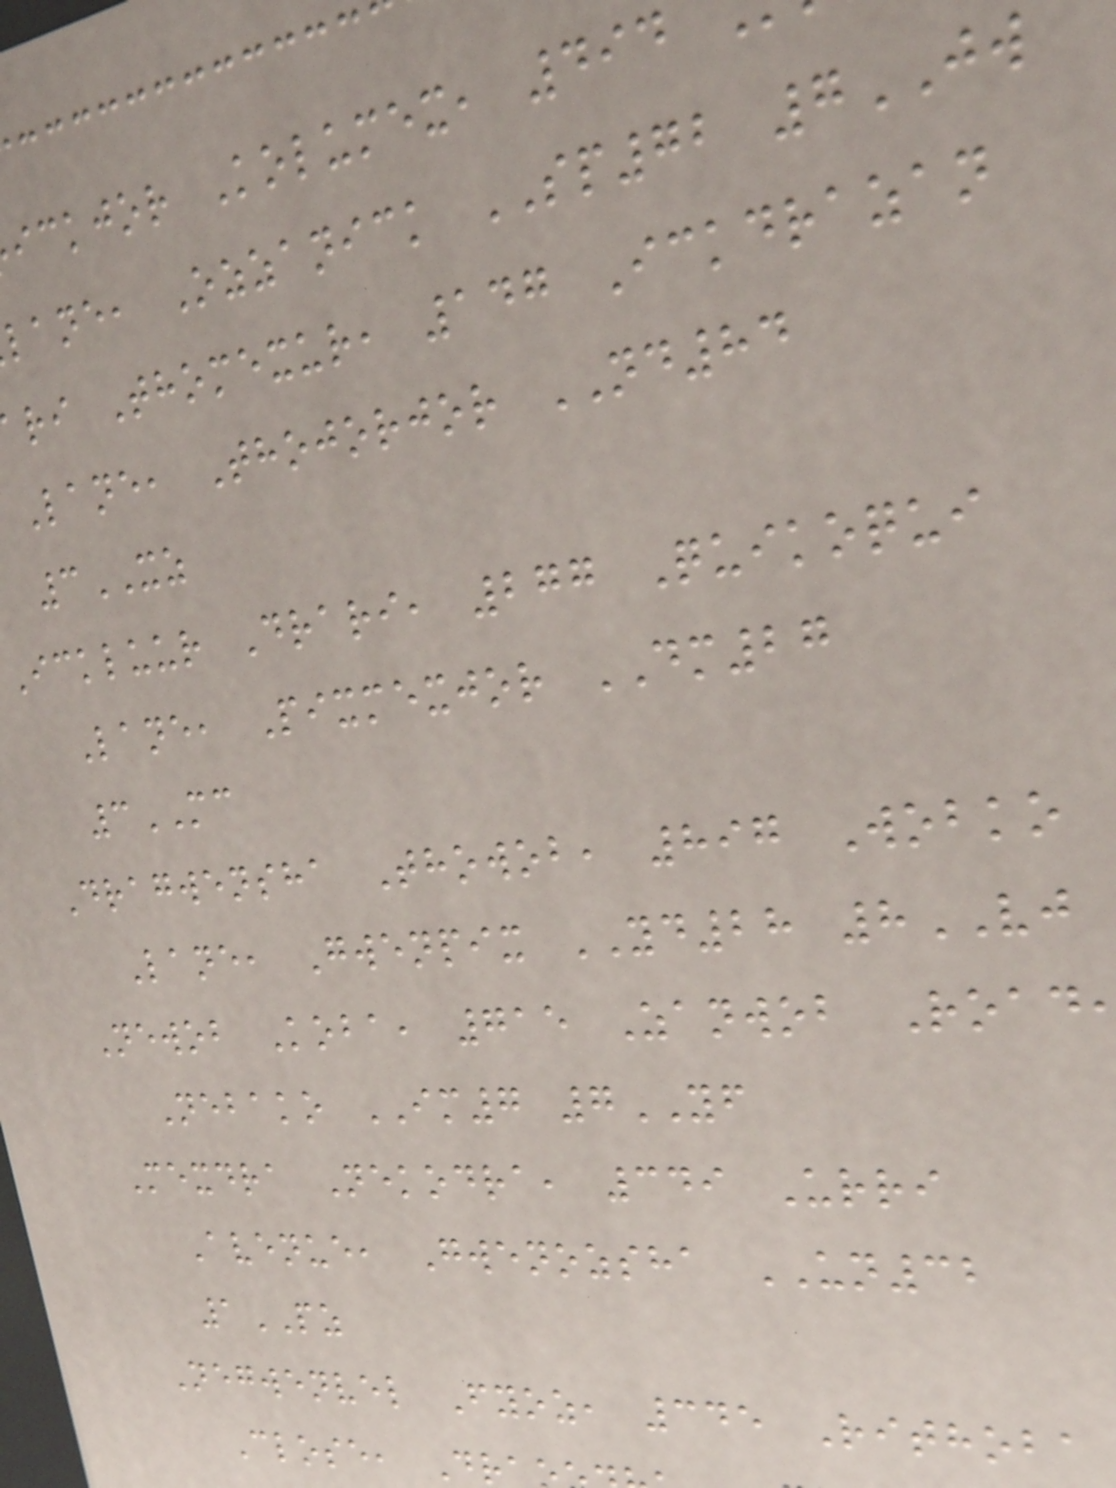ickjor Kolumex, 494
lane, Ozzanick SP72 7JW
ri Thomexur, 147 Ickdrazan
Lane, Thojorjor ND84
3XZ
Ickluur Drari, 277 Quikoqui
Lane, Pixmexjor DM27
3MC
Dragwensha Thowob, 897 Wobko
Lane, Gwenpix YD28 8VJ
Newob Koba, 715 Zanwob Road
Nebako IM7 7YF
Mexdra Nekodra, 349 Urri
Avenue, Gwenozsha UN32
1PZ
Negwenvel Fyoz, 345 Rithoba
Close, Dr
